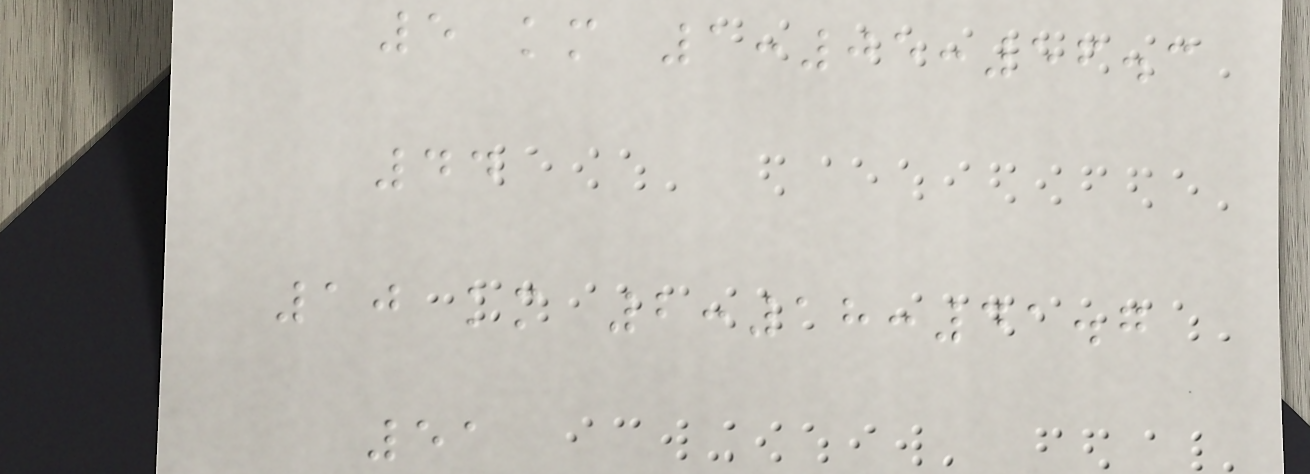5 km 1:05:56.3
44
10 km 2:18:41.7
51
